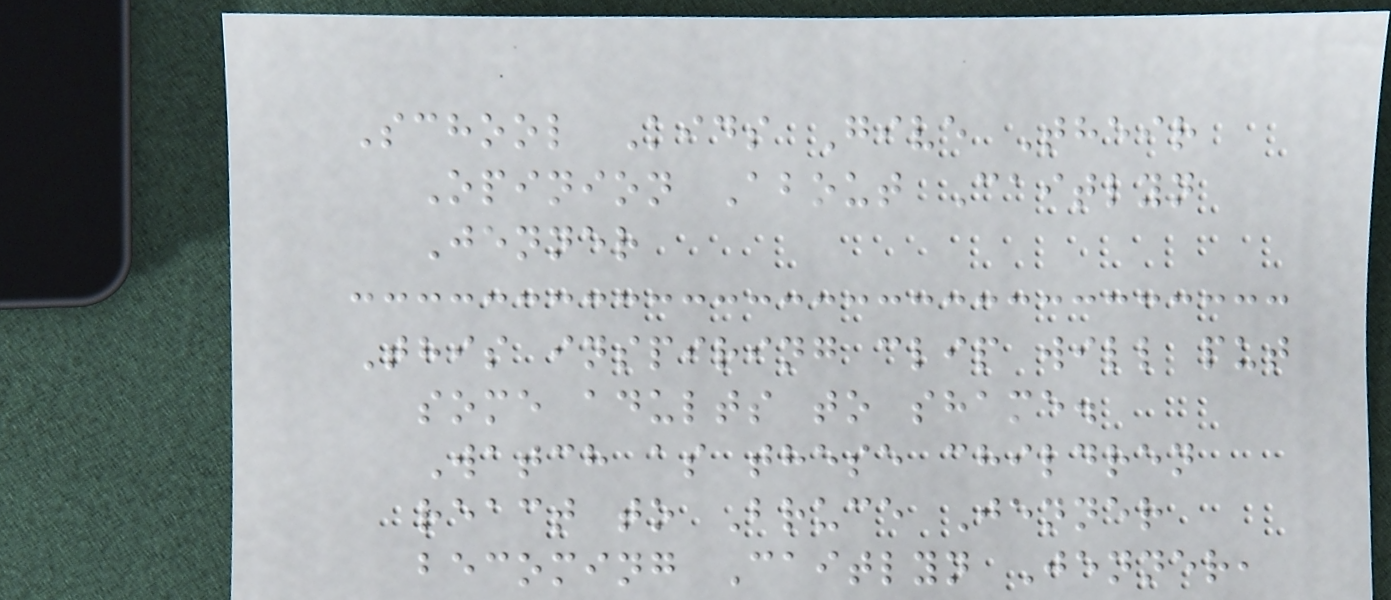School Kids Give Their
Opinion About Caitlyn
Jenner
This inspiring clip will put
some adults to shame.
Watch as these children
react to Bruce Jenner
becoming Caitlyn Jenner,
